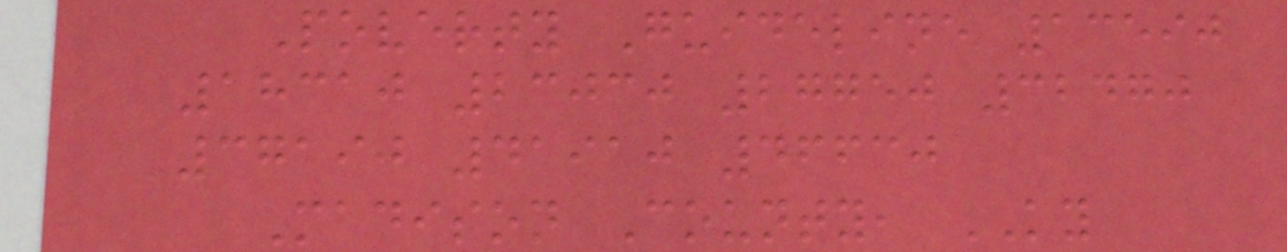Poverty Guideline 13590
18310 23030 27750 32470
37190 41910 46630
Madison County, KY
